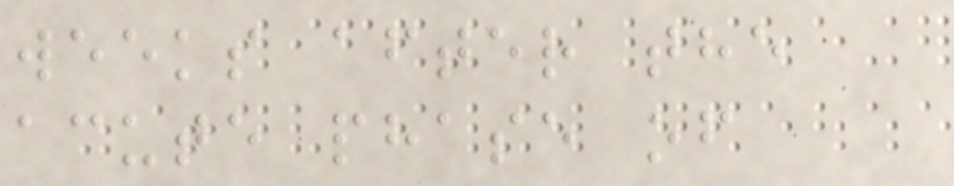weeks after the
acute phase of
